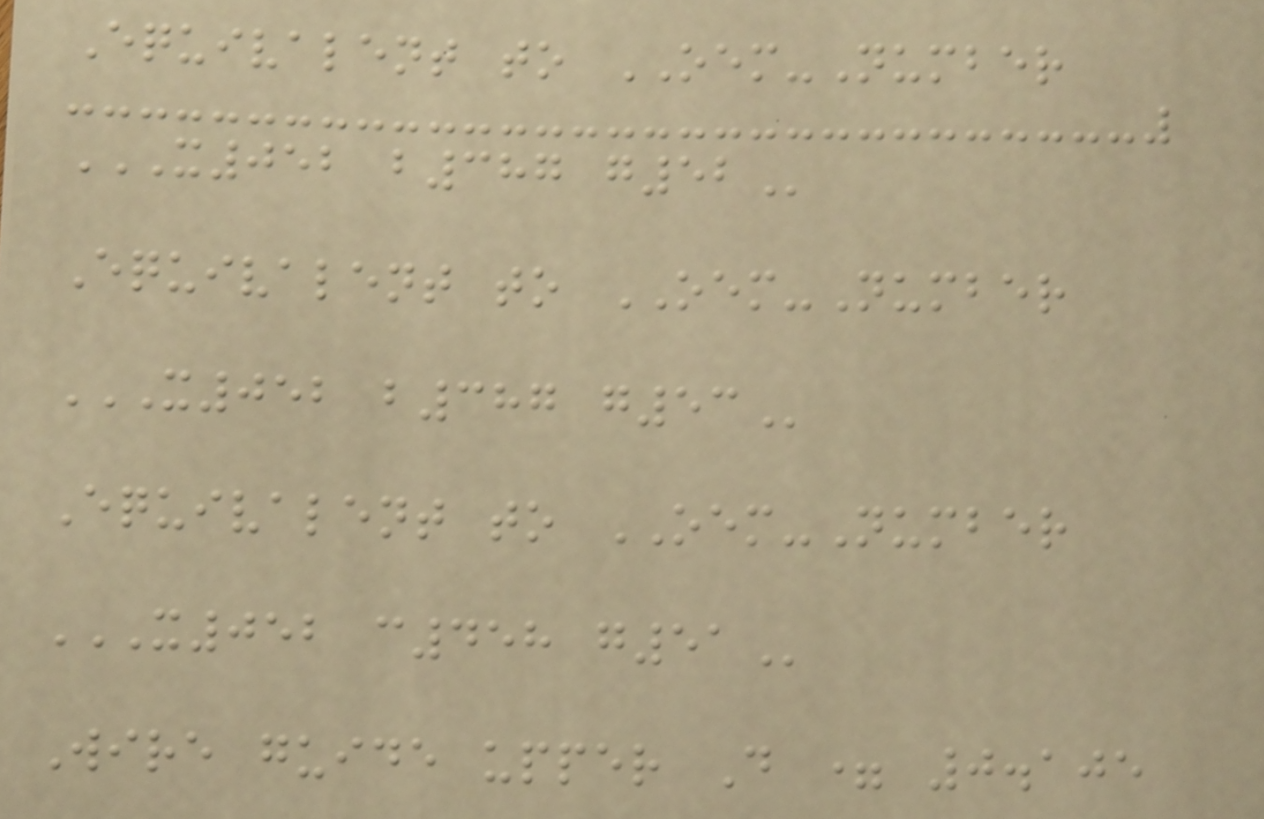Equivalent to OEM-Number
X052 B387 G52
Equivalent to OEM-Number
X052 B387 G53
Equivalent to OEM-Number
X052 C458 G51
Wire guide upper D = 0.105
